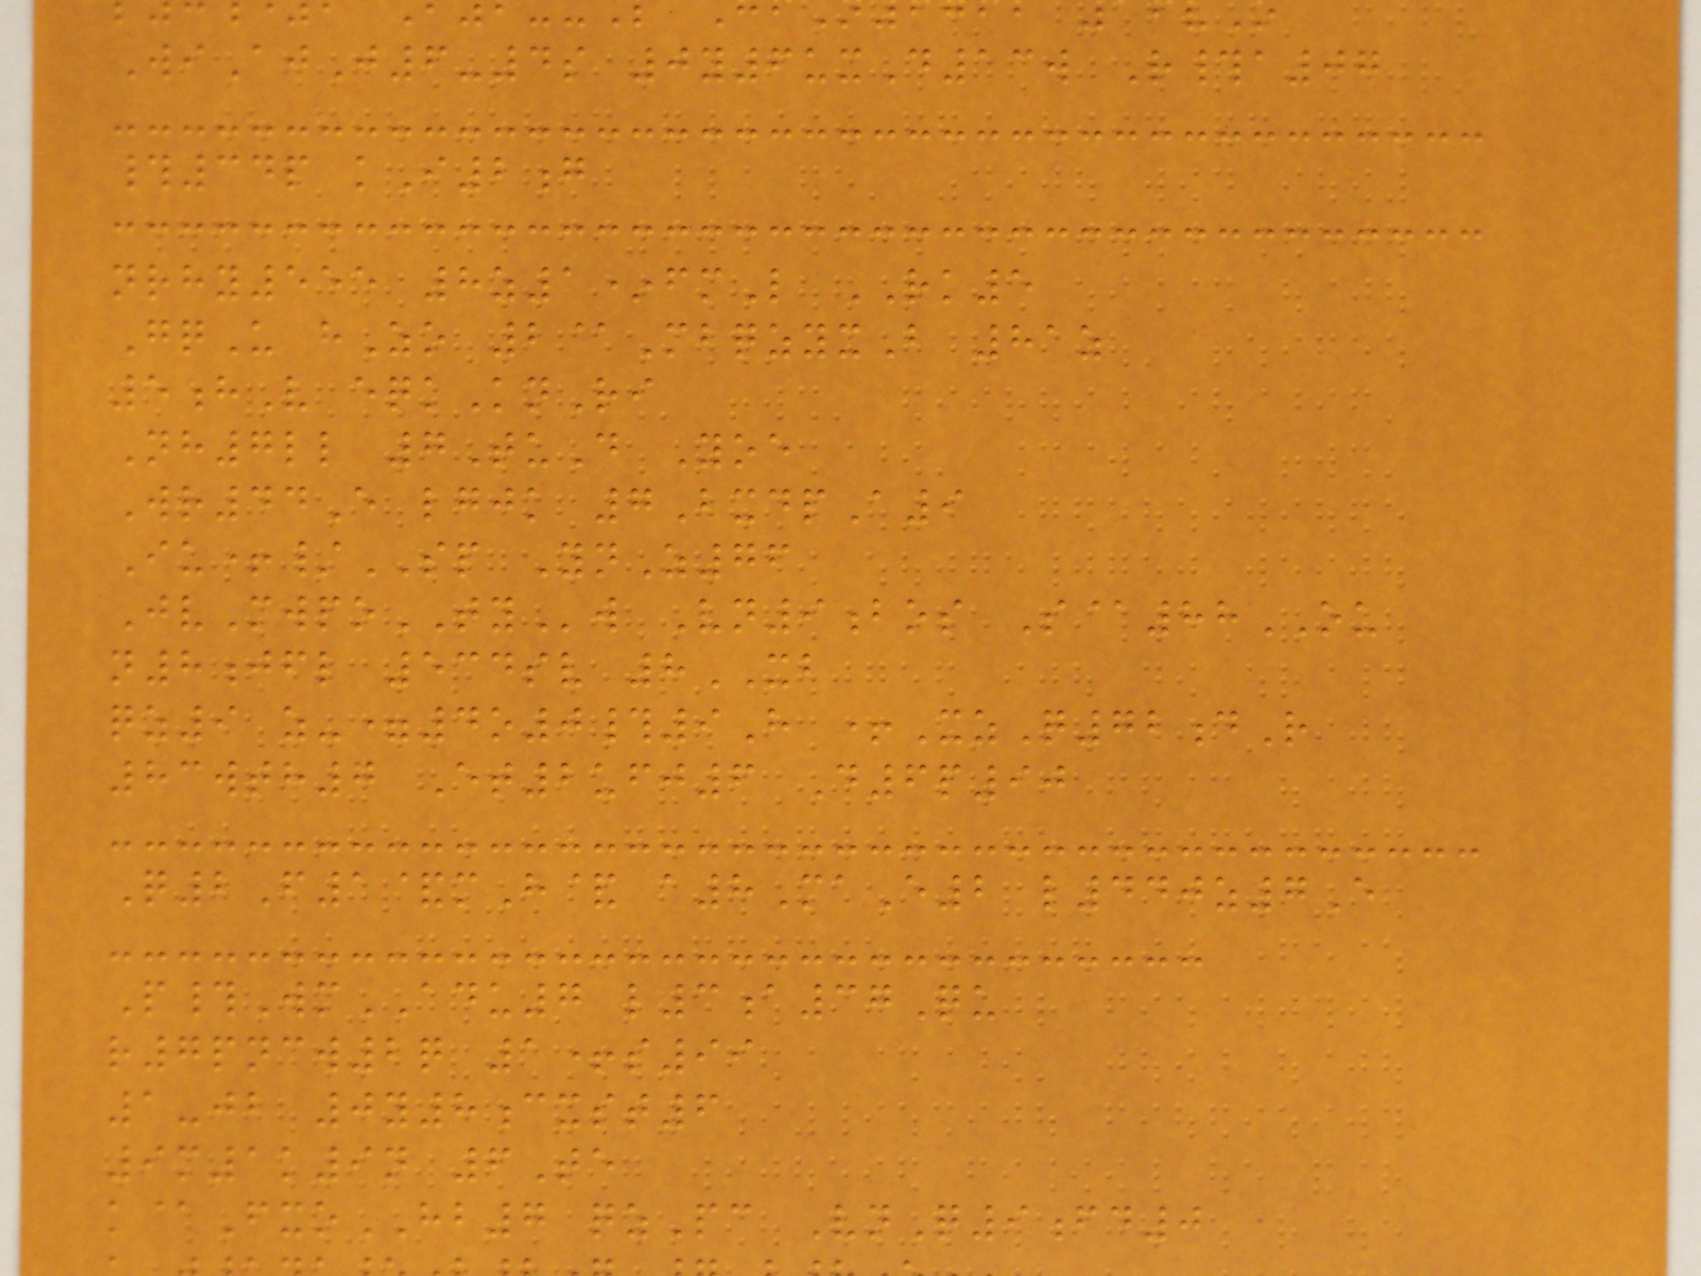WiAjJ6-4s 0y6uxD13w R#a07
#34p kI2g
nrhy555 8z1*fmL RK5
GqU hZo 2@MbqzyxB 81z
5hV eqkKnRi
Nh7ll 7TuD Yoe
Wr44E lgjk 7BxdpA9
Iu+/SP YnZ76
JvMwpoTYw Vn9bos S@88OU
n8jfl 534sv 8XB
qz9 z-=4o0#9H +XzQ72dR
83wth7 Et2ufj6 D6p90
Q2F1&mH& a8MaE2 l440z7E
P#WmADU7 l3a37Qu
r7pncw2q 1+s99
1-jb 0y8cxst6
9m1k9n 6Te
k@FxoHB7 qzPc VnQ9fd0
